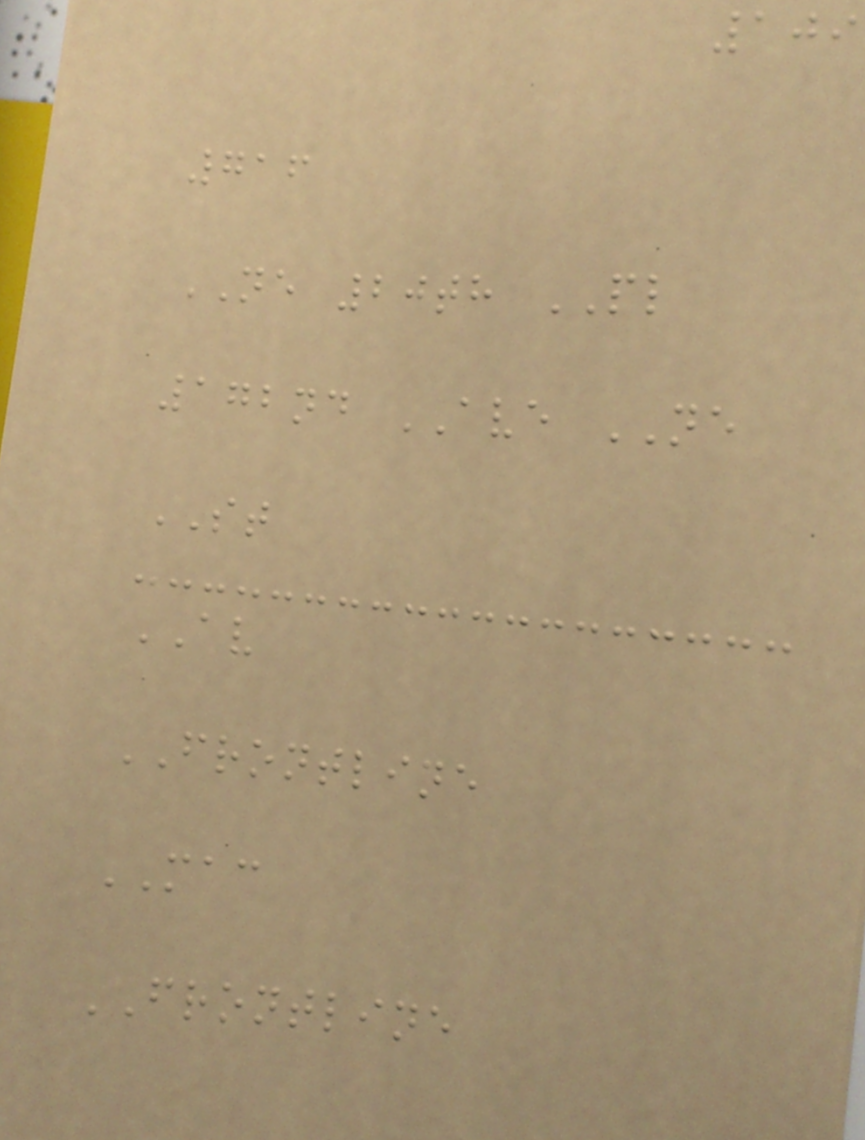109
716
NE 20th PL
172nd AVE NE
ST
AV
FRONTLINE
MAC
FRONTLINE
